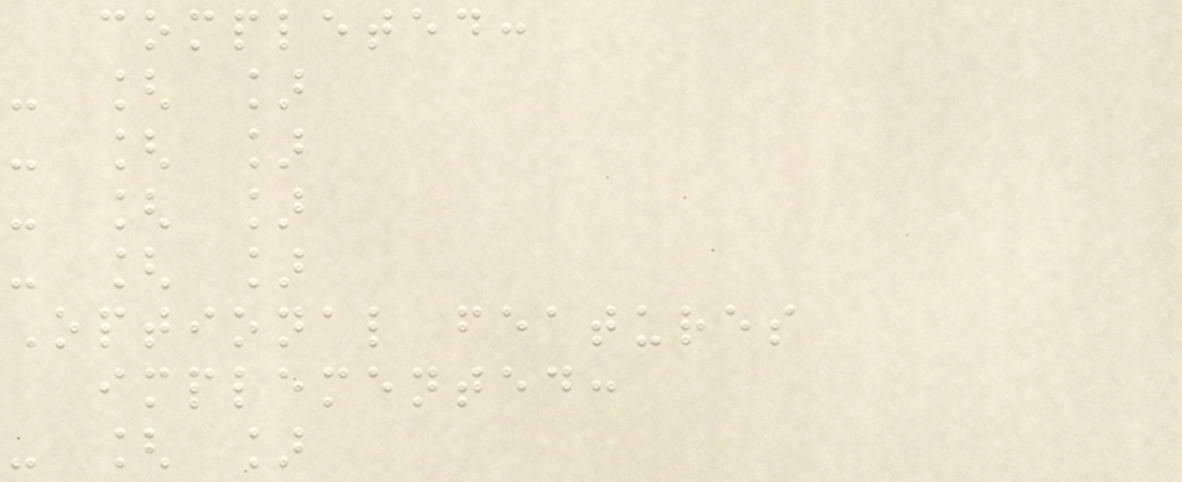completed:
- [ ]
- [ ]
- [ ]
- [ ]
Optional features
implemented:
- [ ]
